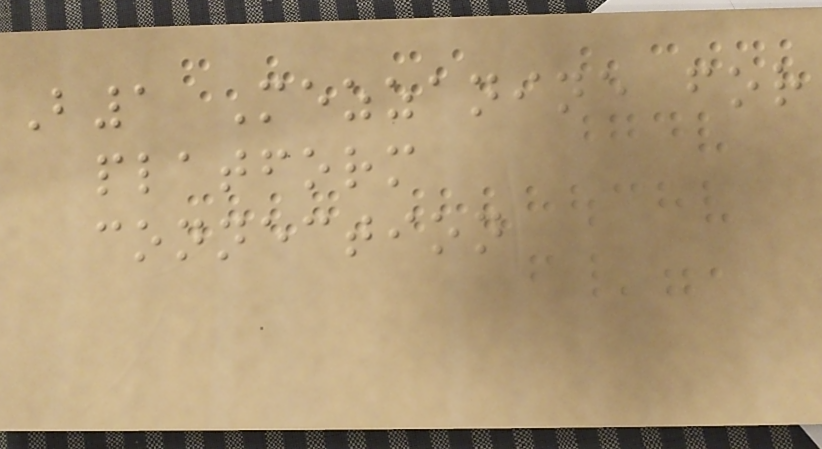B1 Mezzanine for
platform
connection
